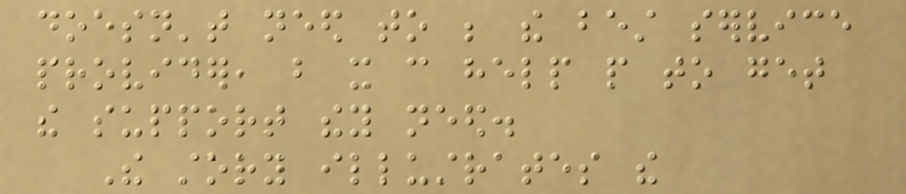doesn't need to be the best service
provider, but it can help people to get
the support they need.
The story illustrates the
